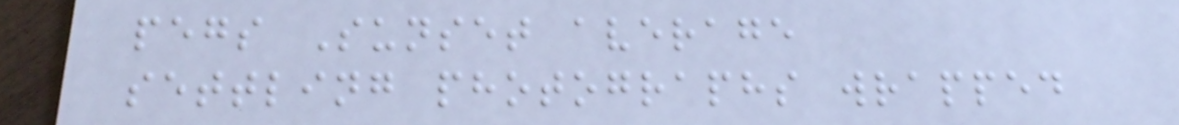pegs Sunset average
settling photographs wrapped
